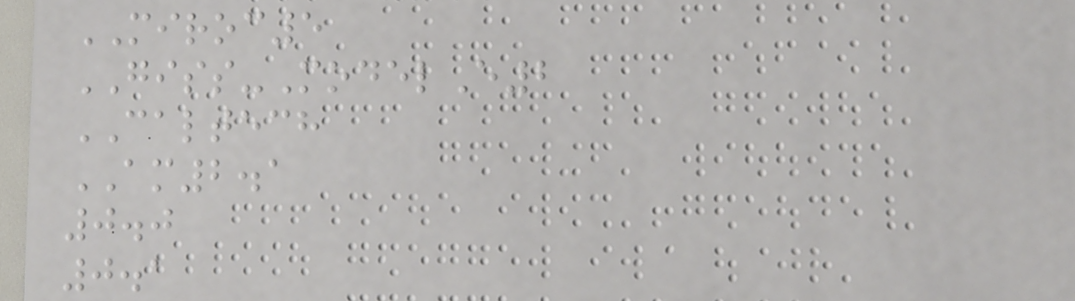MIROC5
GISS-ModelE2
CALTECH
AM2.1
0.0
0.1
